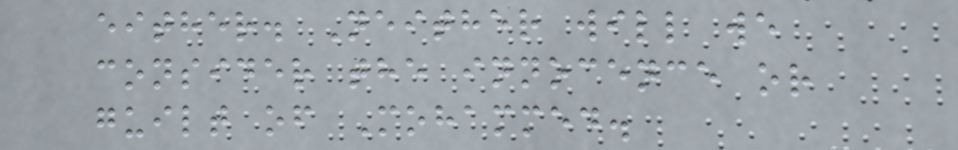either. Neither will we
consider the innocence or
guilt of Mohammed.
